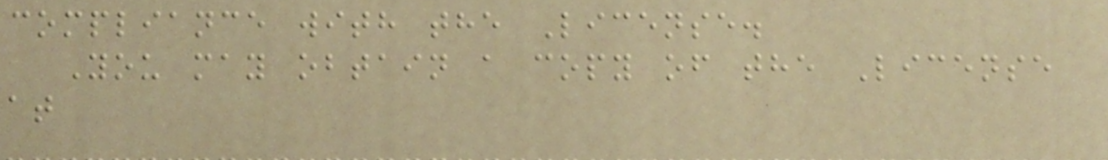compliance with the License.
You may obtain a copy of the License
at
